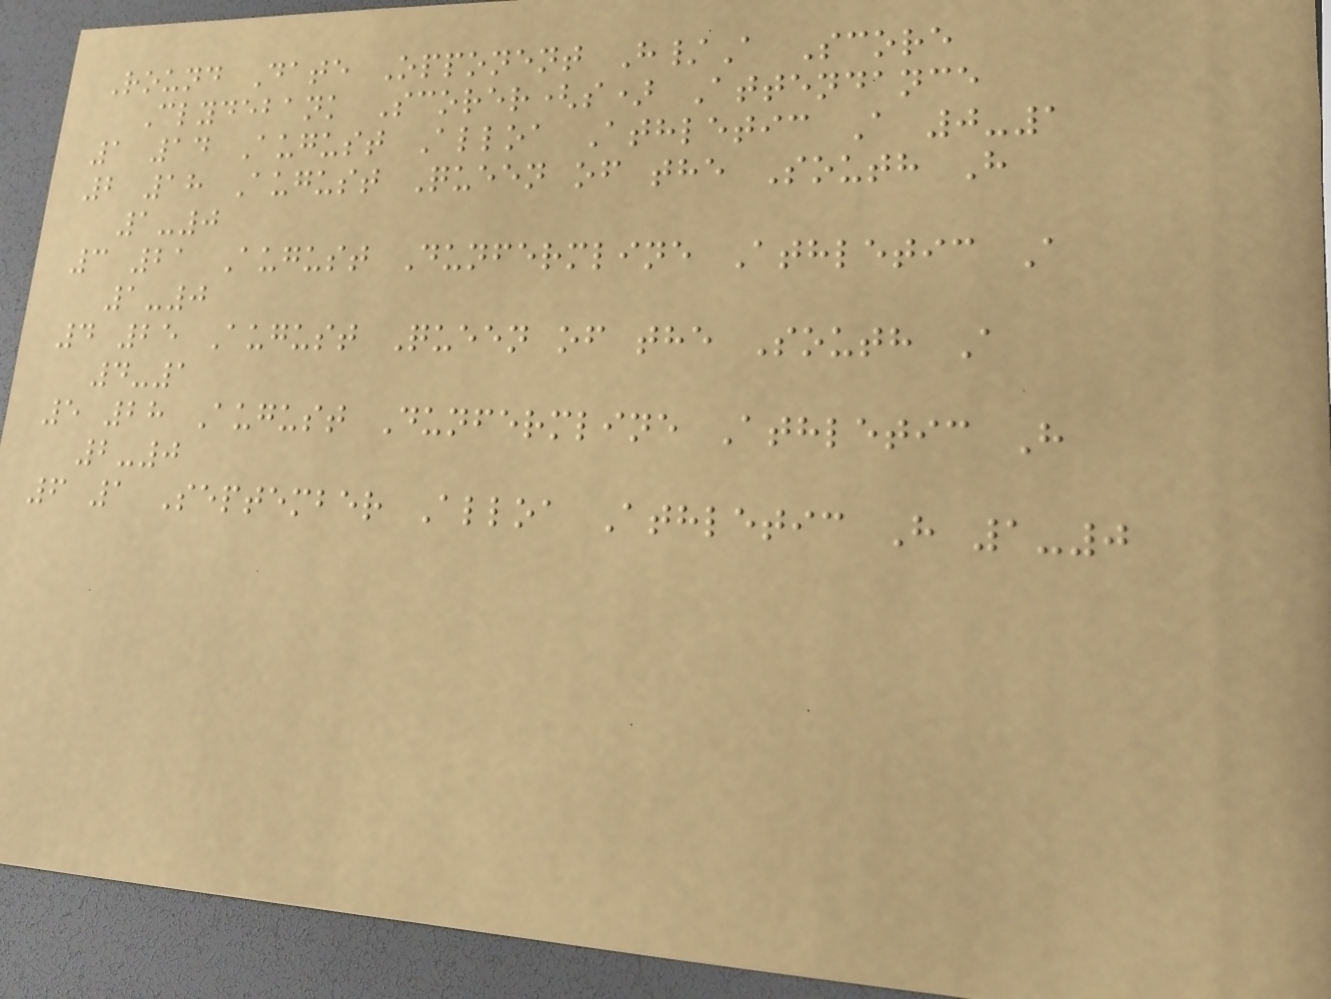Round Date Opponent H/A Score
Clydebank Scorer(s) Attendance
1 14 August Alloa Athletic A 0-1
2 18 August Queen of the South H
1-0
3 21 August Dunfermline Athletic A
1-0
4 25 August Queen of the South A
4-1
5 28 August Dunfermline Athletic H
2-0
6 1 September Alloa Athletic H 1-0
